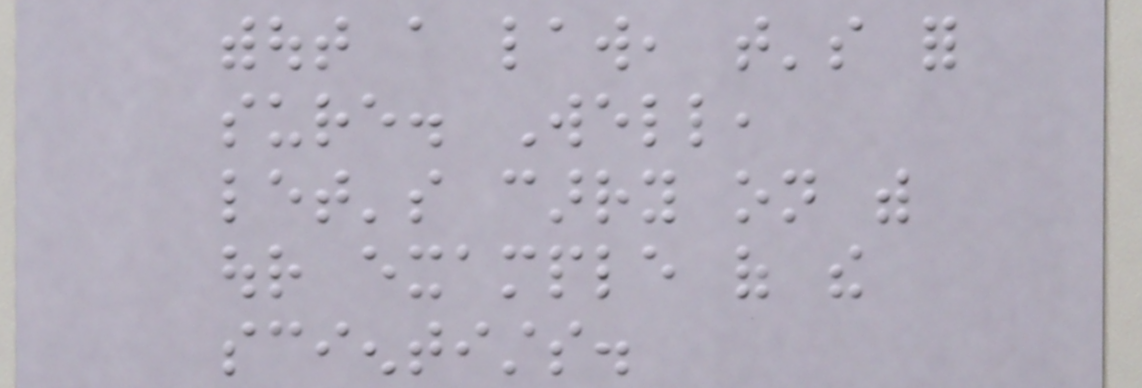without a law, that's for
sure. Well,
let's carry on with
our example of the
scientists.
